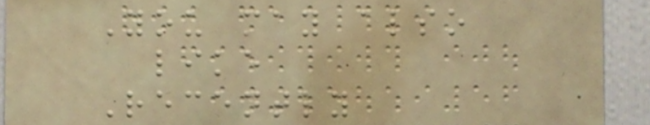You may also
like
Recently
